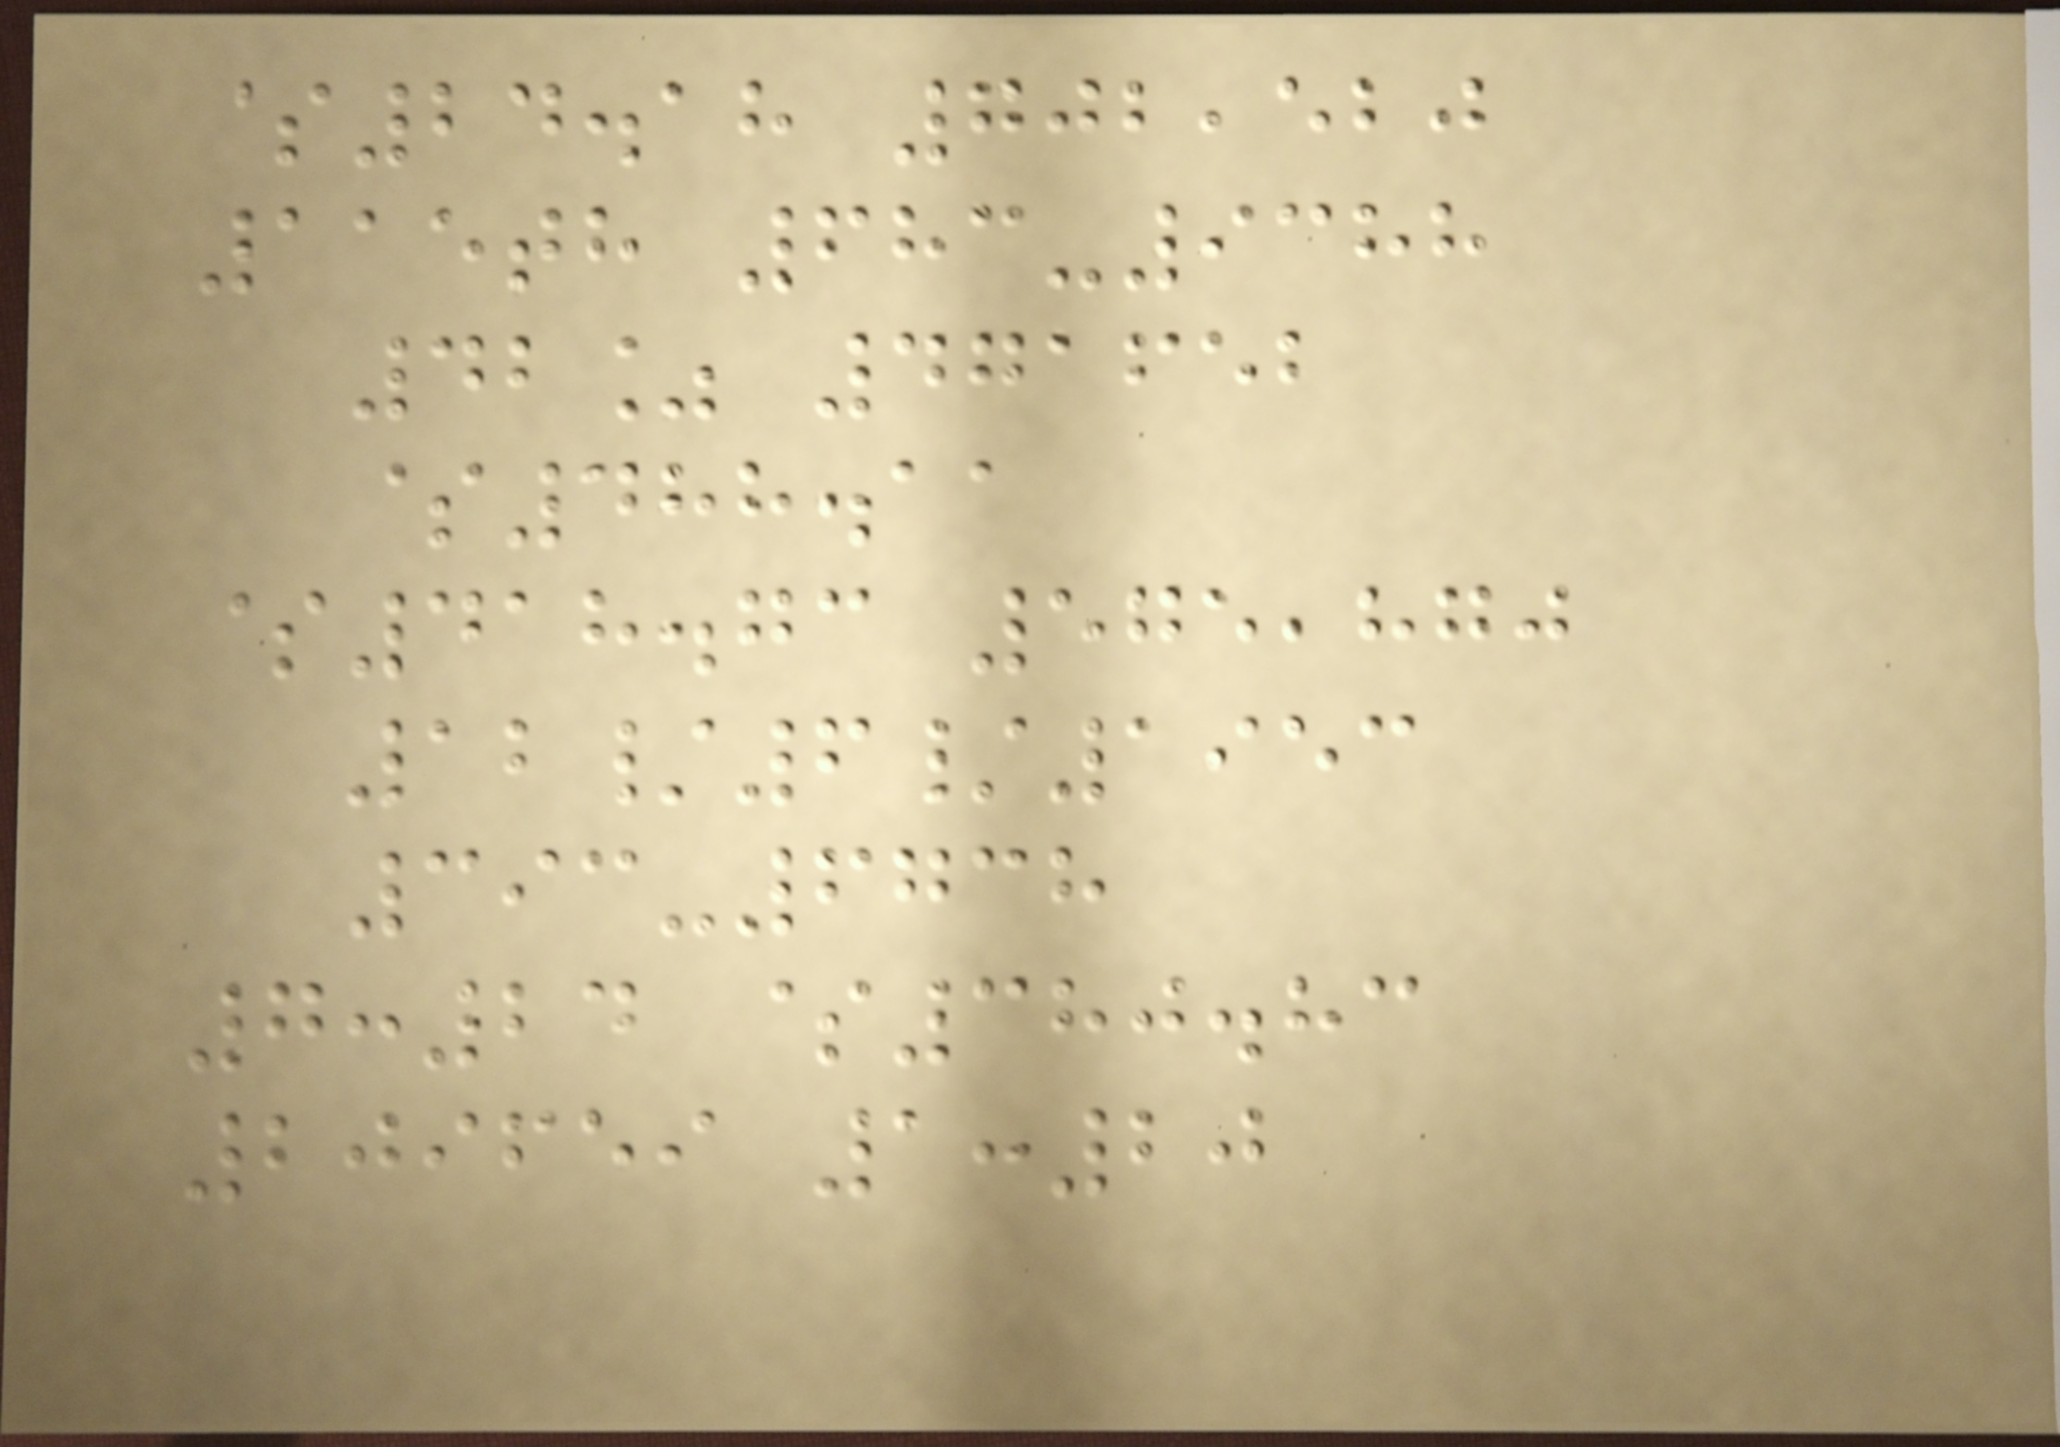$24.18 702,520
115th 683-9388
42% 471652
$488.11
$418.73 575,870
12/6/1953
393-6738
7:24 $380.83
209659 1:20
